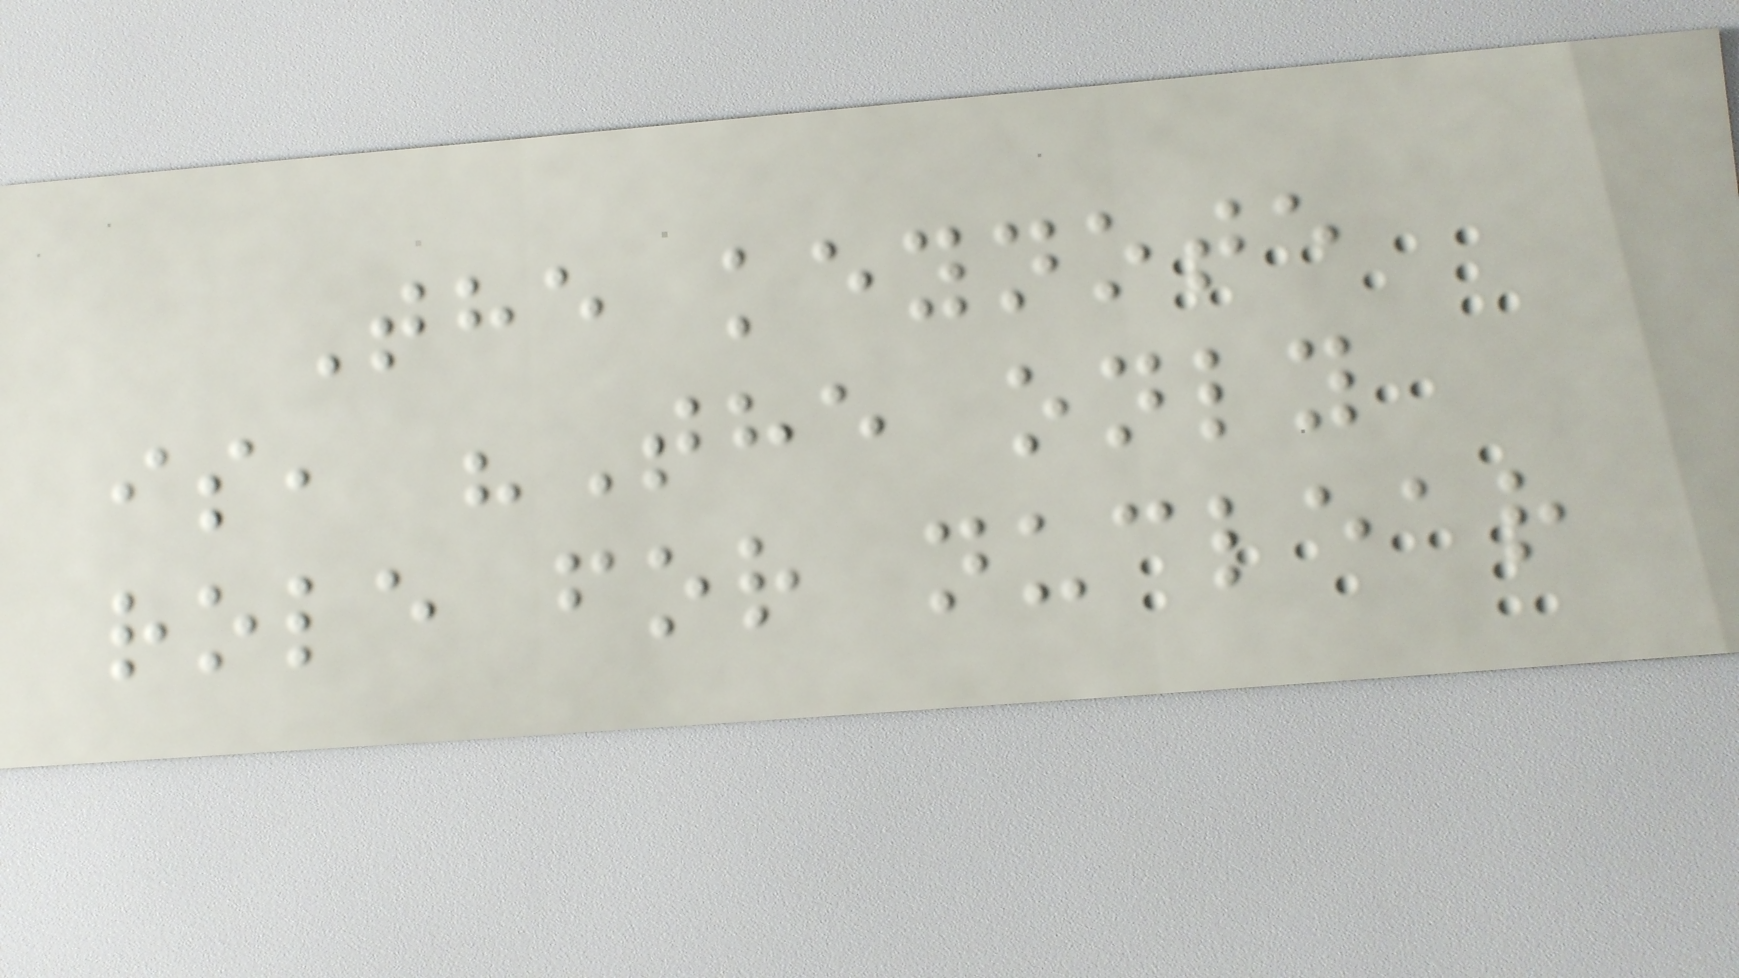The keynote
is, "The only
role for nuclear
